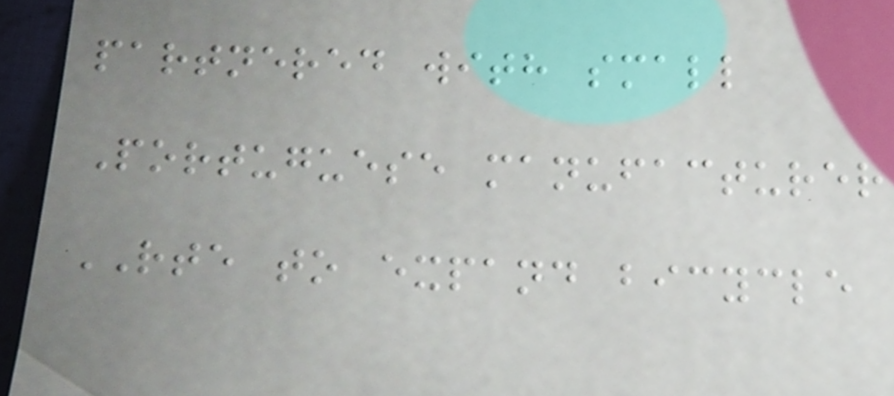partnered with small
Portuguese manufacturer
RTE to expand bicycle
